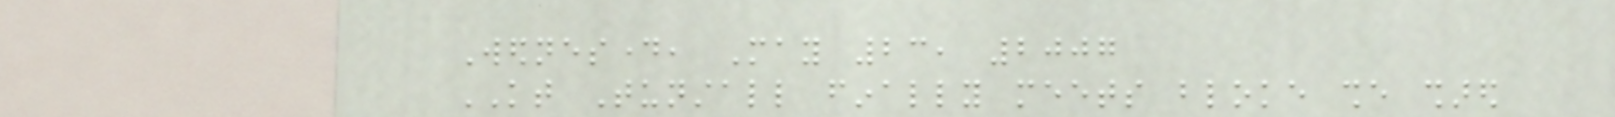Wednesday, May 23, 2007
KT Tunstall finally meets bloke she shared
